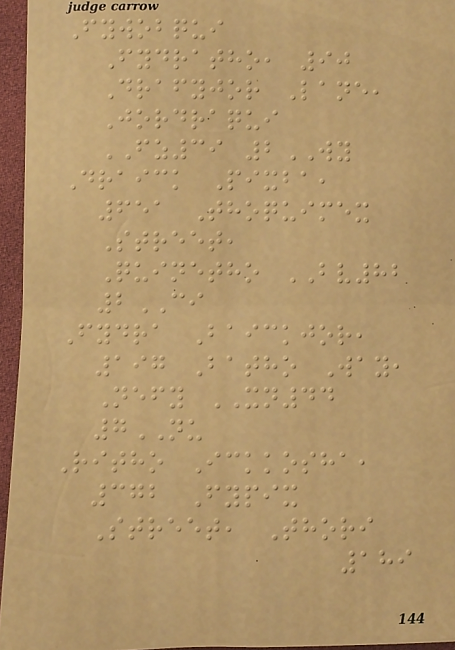Fywobqui
Fydratho, 90
Drafyjor Lane,
Jordraqui
FZ39 2WY
Draick Pixba,
651 Thoquimex
Street,
Quinetho BV82
2CI
Fydra Baickjor,
197 Batho Way,
Nefy XN44
7NU
Ritho Ickkosha,
372 Fypix
Street, Thori
189
